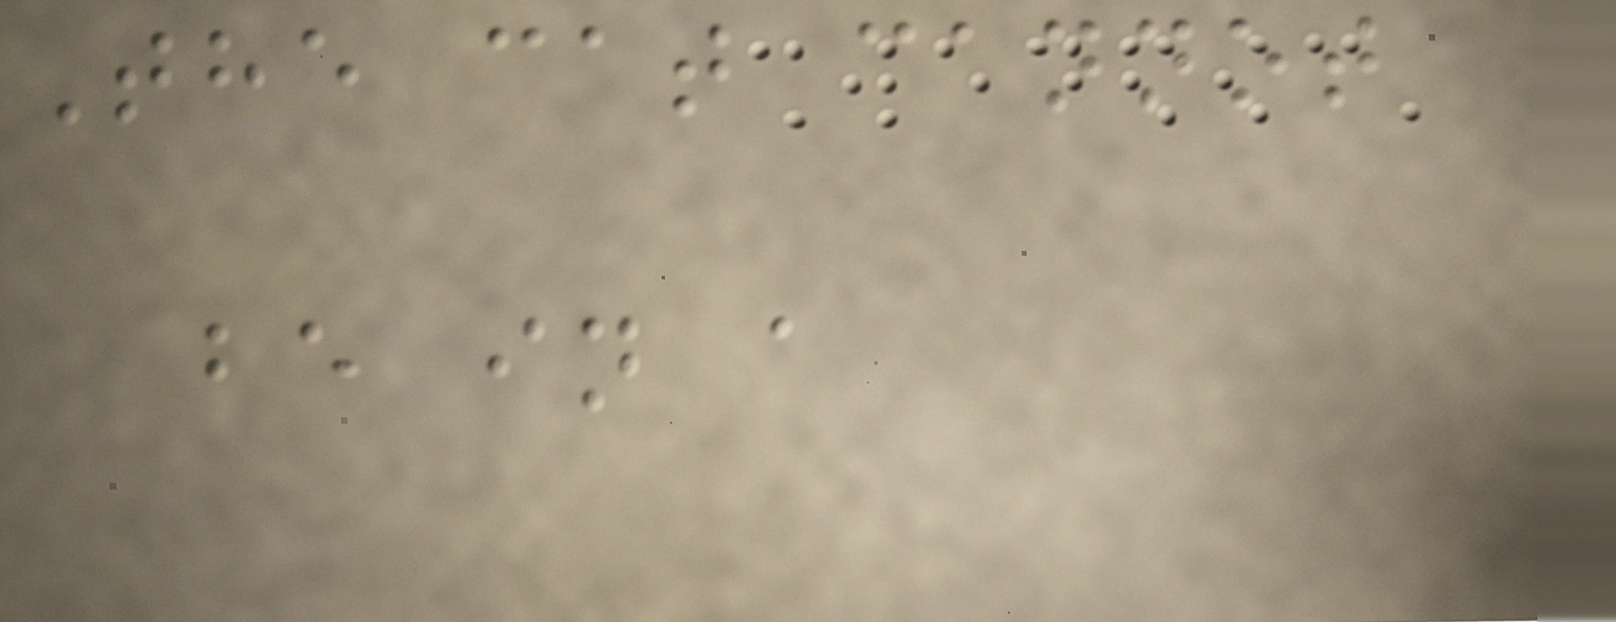The cat cannot
be in a
